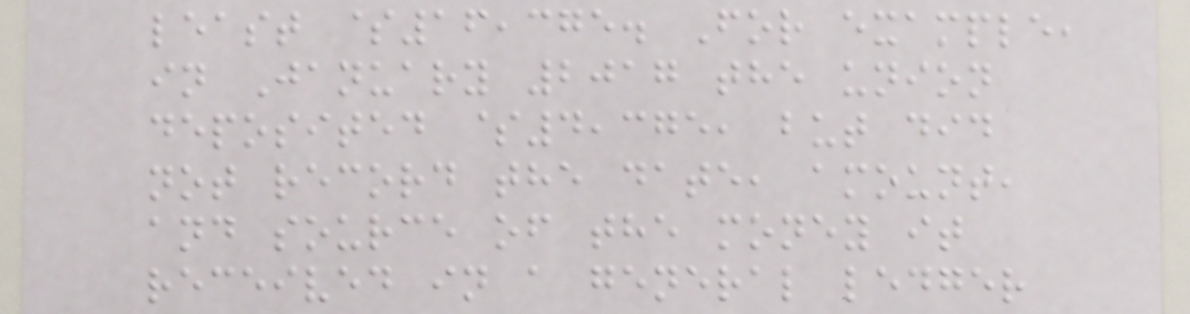least $16,375. For example,
in January 2017 the union
deposited $4,375, but did
not record the date, amount,
and source of the money it
received in a general ledger
